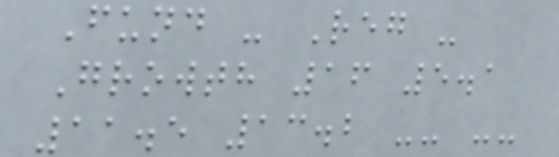Fund - Reg -
Growth 16 5.1
11.5 13.2 -- --
